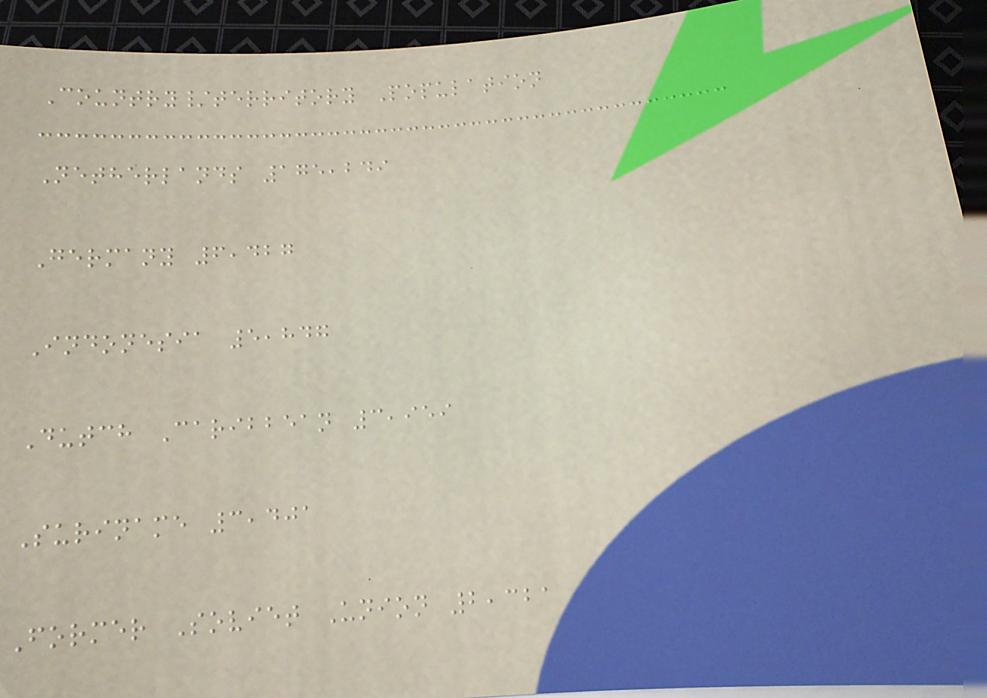Country/territory Population
Netherlands 175,249
Germany 6,427
Indonesia 5,847
Dutch Caribbean 3,959
Suriname 3,401
Former Soviet Union 2,321
